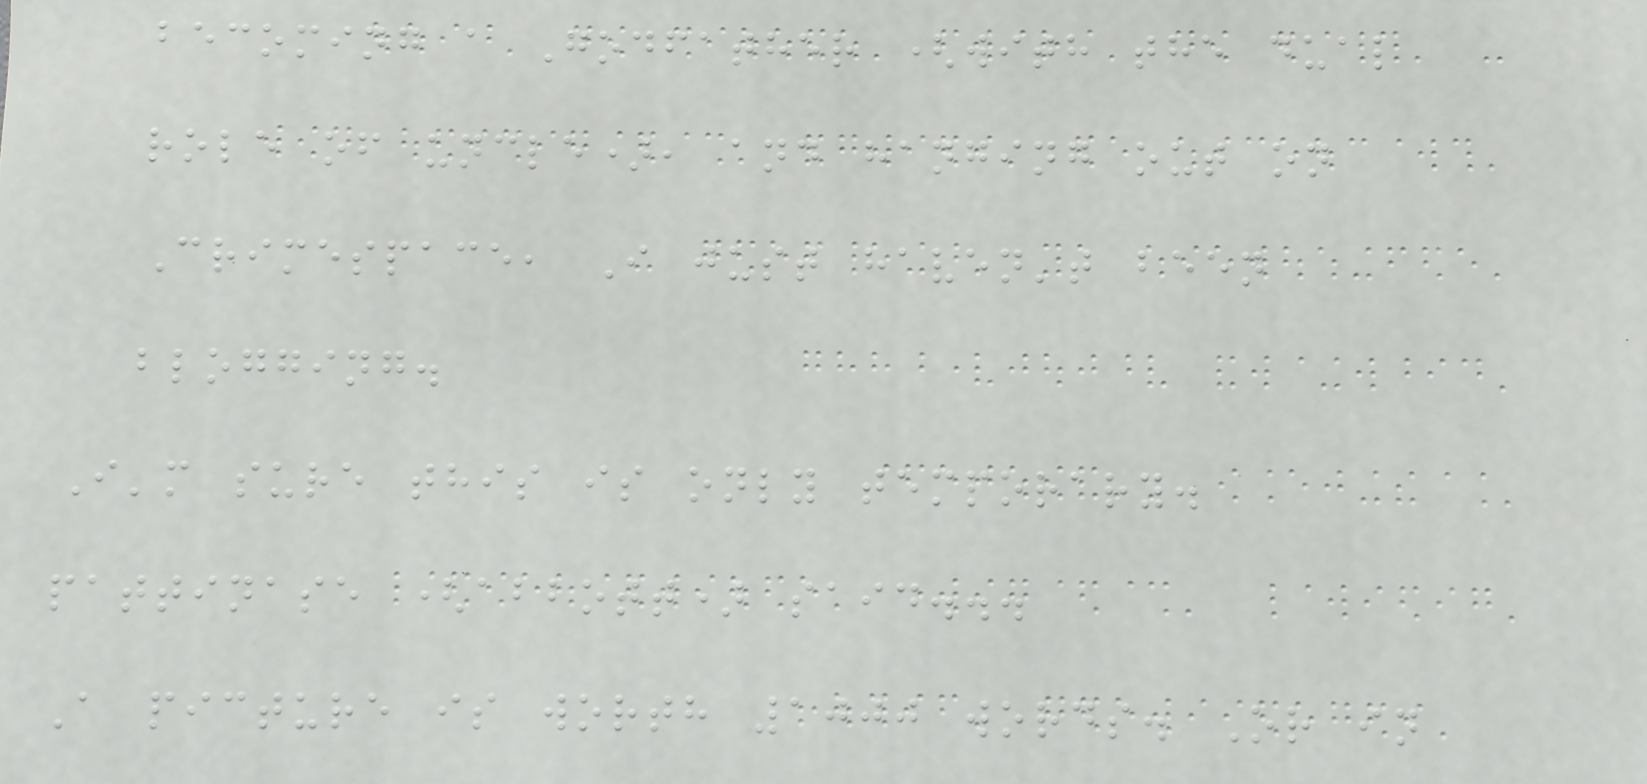becoming a Godfather (with the dual
role of uncle), and hanging out on
Crimespace, I just haven't been
blogging.
I'm sure this is only temporary.
pattinase (abbott) said...
A picture is worth 1000 words. Or in
